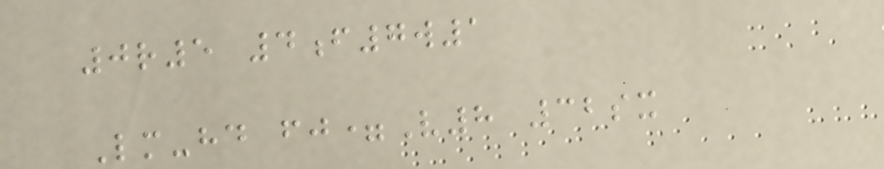0r5 4f7w1
Lm-hd fj=V8 32sx
